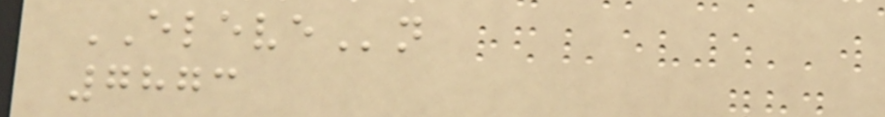ELEVEn
7873
